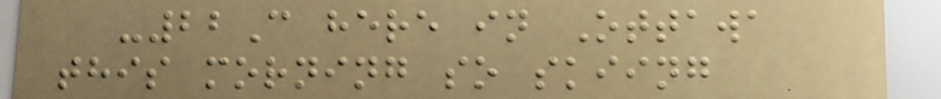-22C here in Ottawa
this morning so skiing
